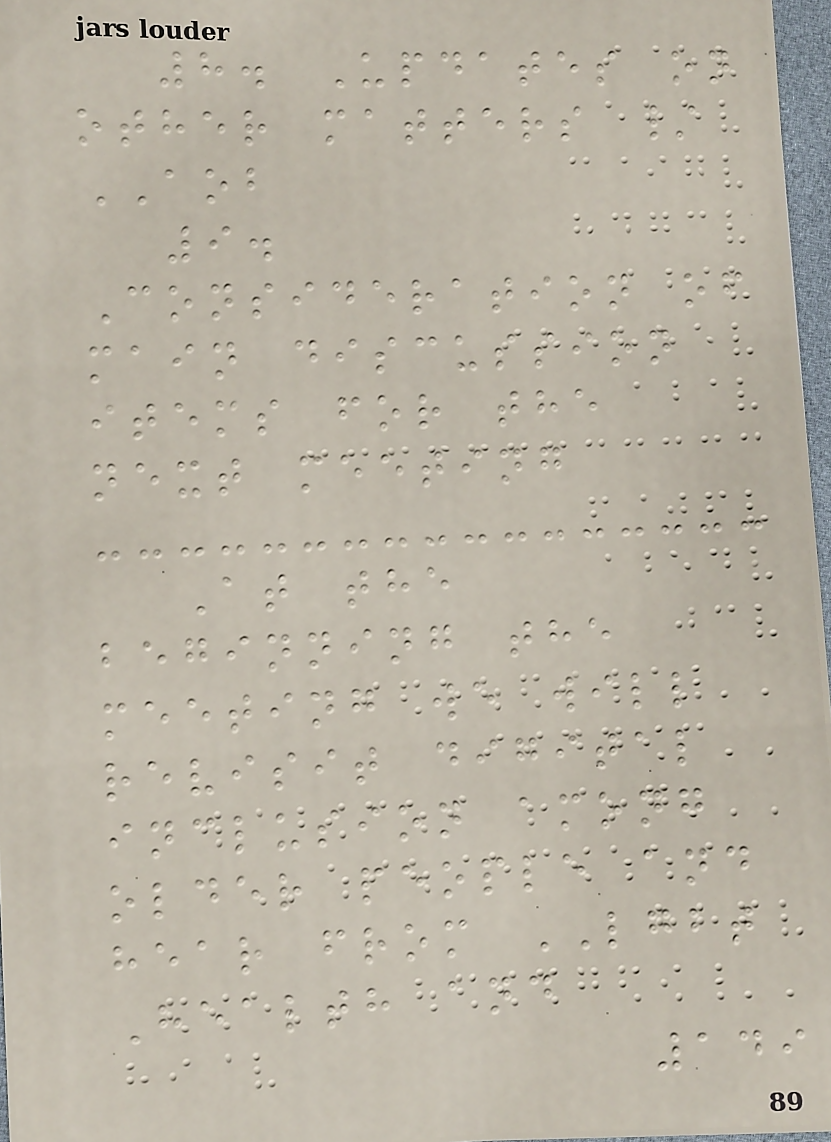8. Updates on
other matters /
AOB
9.
Consideration of
main discussion
items for the
next meeting
At the
beginning the
meeting we will
revisit digital
inclusion among
older people and
hear from LGBT
Health and
149
